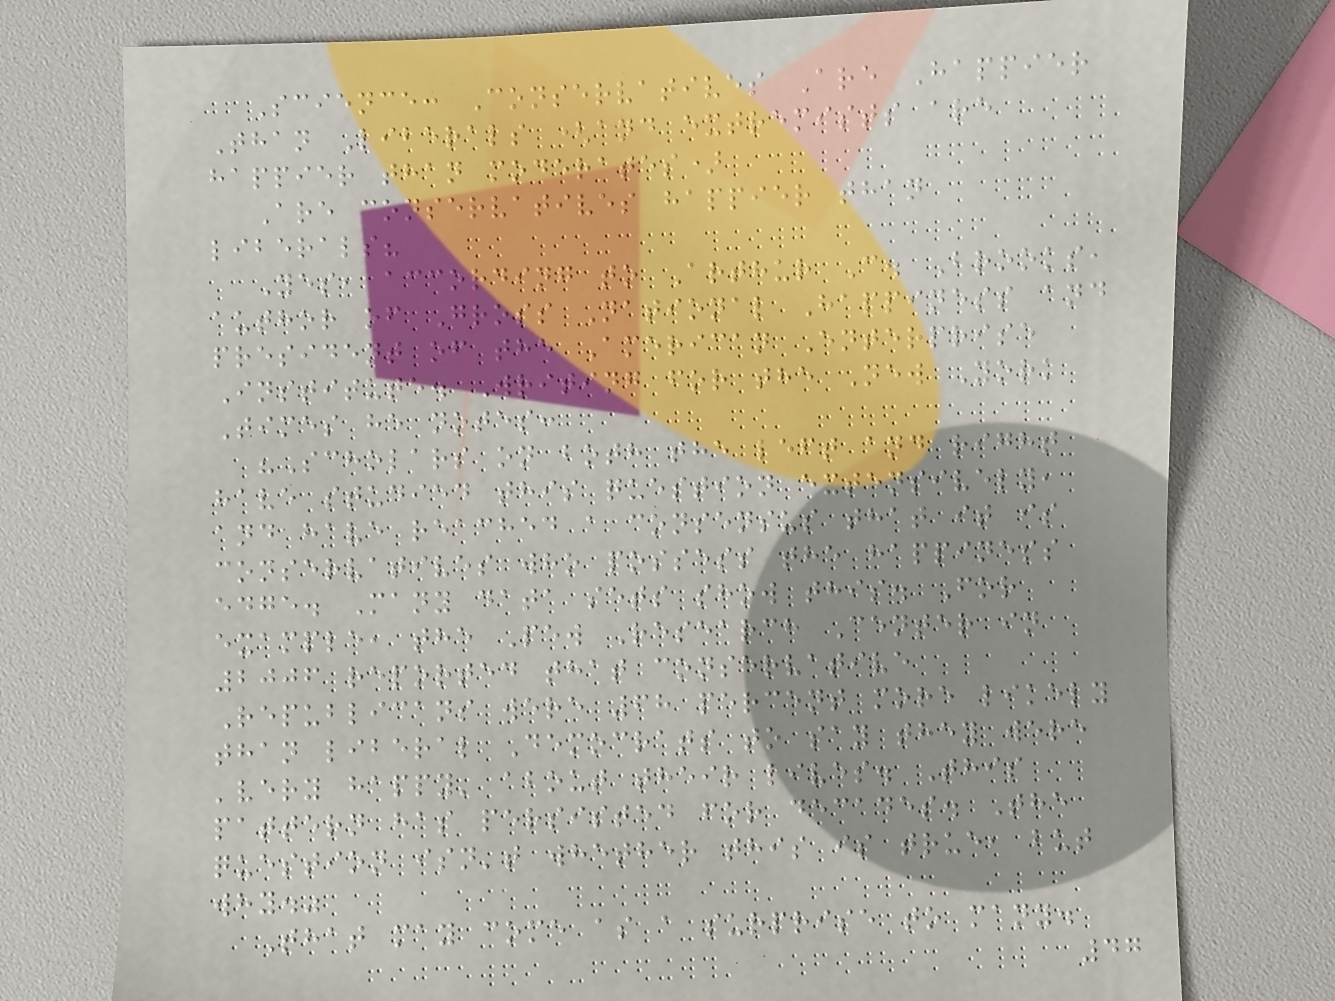Science: Conservatives Are Happier
Than Liberals (and extremists are
happier than moderates)
Are conservatives happier than
liberals?
Yes, according to Arthur C. Brooks,
author of Gross National Happiness and
president of the American Enterprise
Institute. Writing for the New York
Times he notes:
"Scholars on both the left and right
have studied this question extensively,
and have reached a consensus that it is
conservatives who possess the happiness
edge. Many data sets show this. For
example, the Pew Research Center in
2006 reported that conservative
Republicans were 68 percent more likely
than liberal Democrats to say they were
'very happy' about their lives. This
pattern has persisted for decades. The
question isn't whether this is true, but
why."
That may come as a surprise to many.
47
